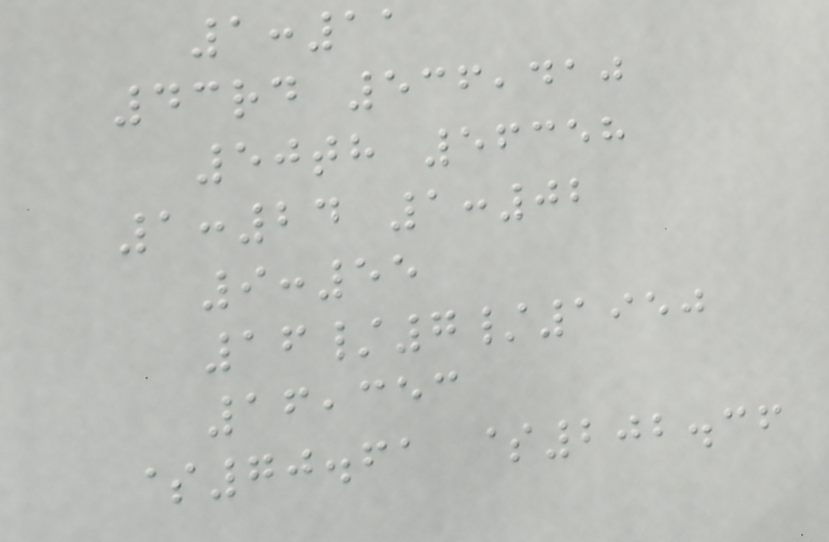1:11
43rd 536,410
50th 56358
1:24 1:02
9:55
16/7/1950
16,353
$70.61 $202.36
